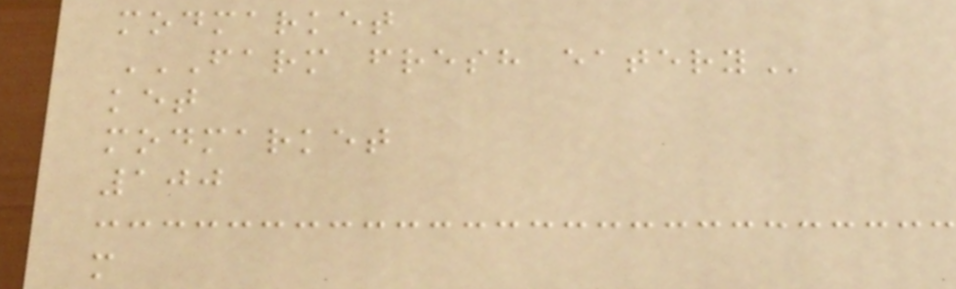modmarket
FARM FRESH EATERY
ket
modmarket
100
m
